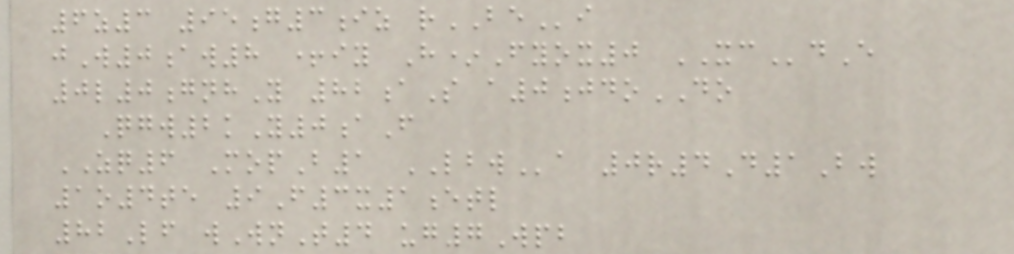6z3 95g3iz rBEi
jW0aw8 +iy H*Fyox0 XCdE
0l0gnhY 82aS a0jdoDO
Qgw2kY0aF
ZQ6 MopB1 LBWa 0r4D1Bw
1o4te 9F3x1etl
82Lf wWnT4 ug7Wpb
